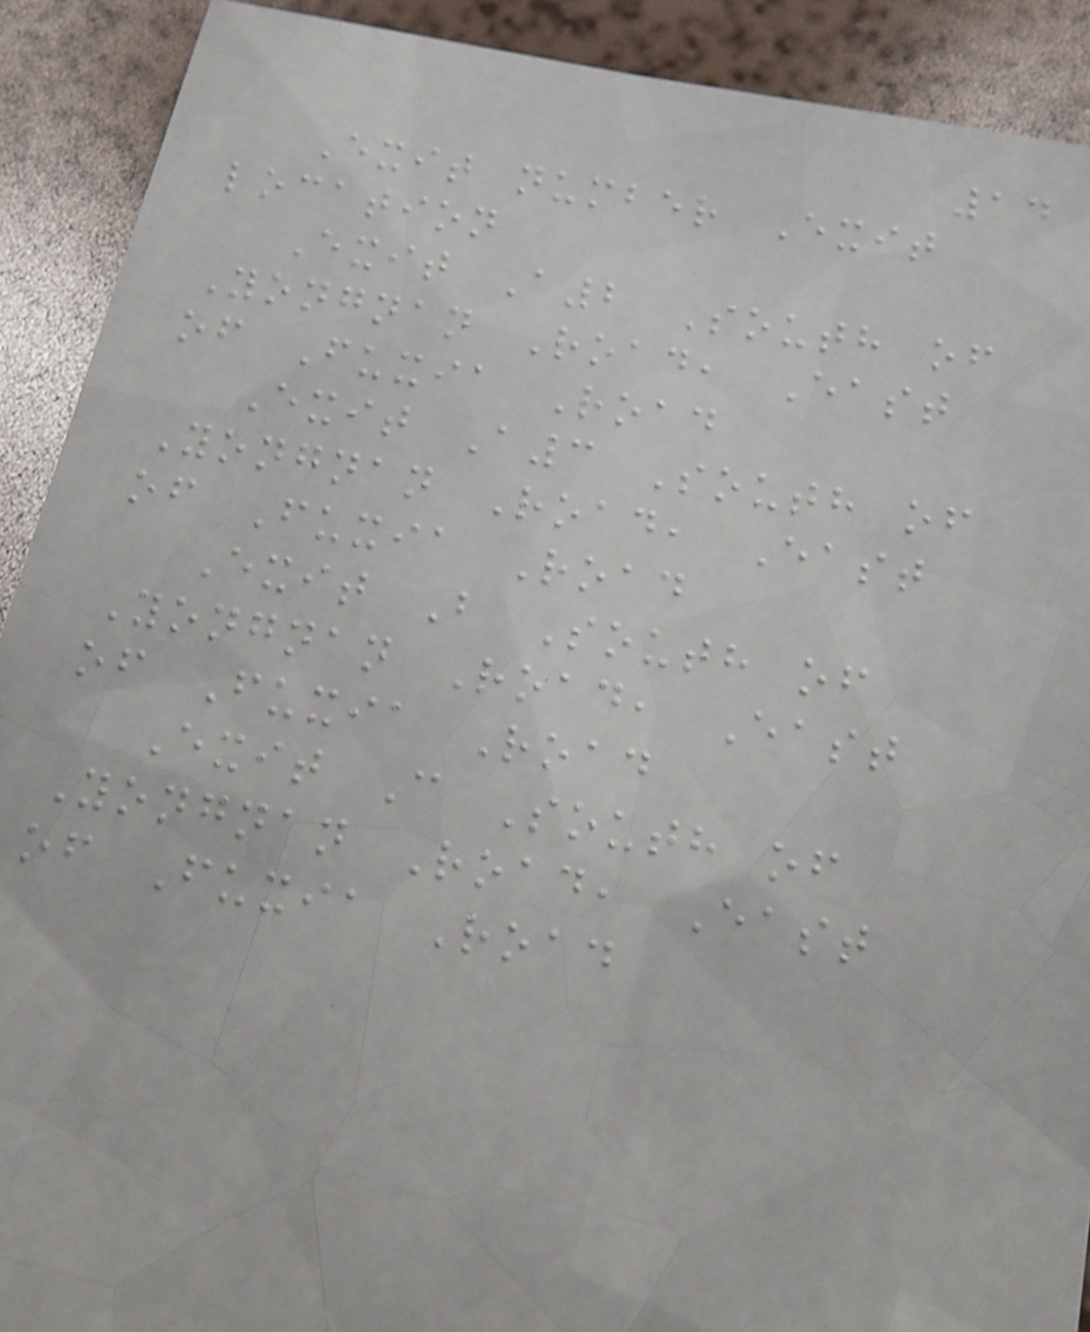14
Exit number Exit
location
Exit A2 South of
Yongnan Road, East
of Fuxia Road
Exit A3 South of
Yongnan Road, East
of Fuxia Road
Exit B South of
Yongnan Road, East
of Fuxia Road
Exit C South of
Yongnan Road, East
of Fuxia Road
